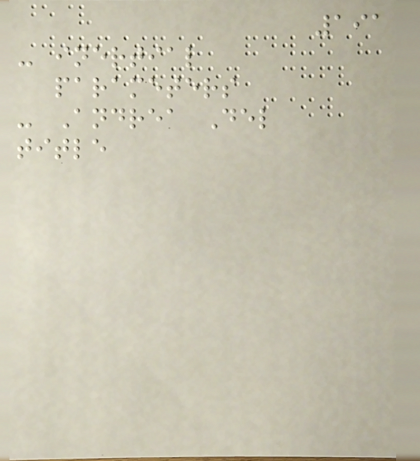191
- inertial
parameters
- Andrea Del
title
